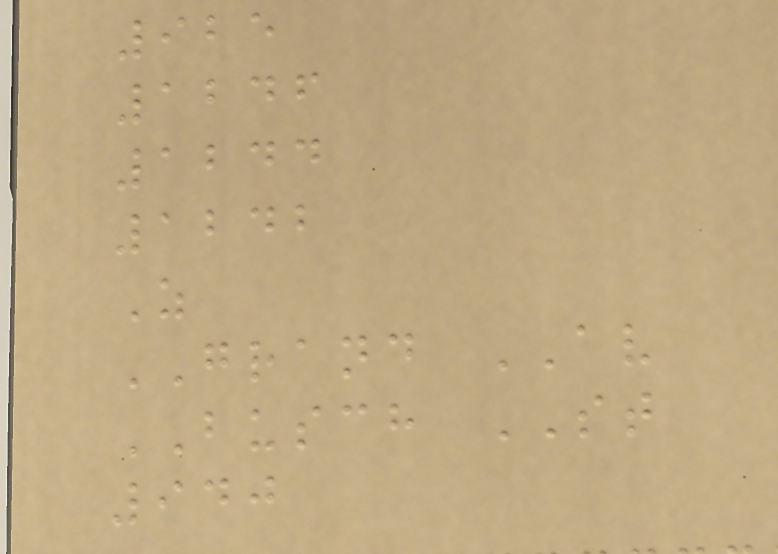925
1246
1244
1242
Z
GRAND AV
BUSCH ST
940
